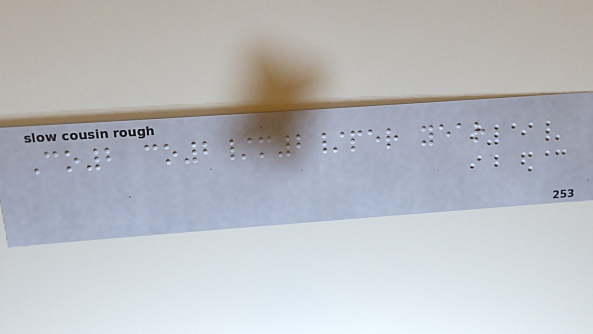Co2 co2/m2/per year
